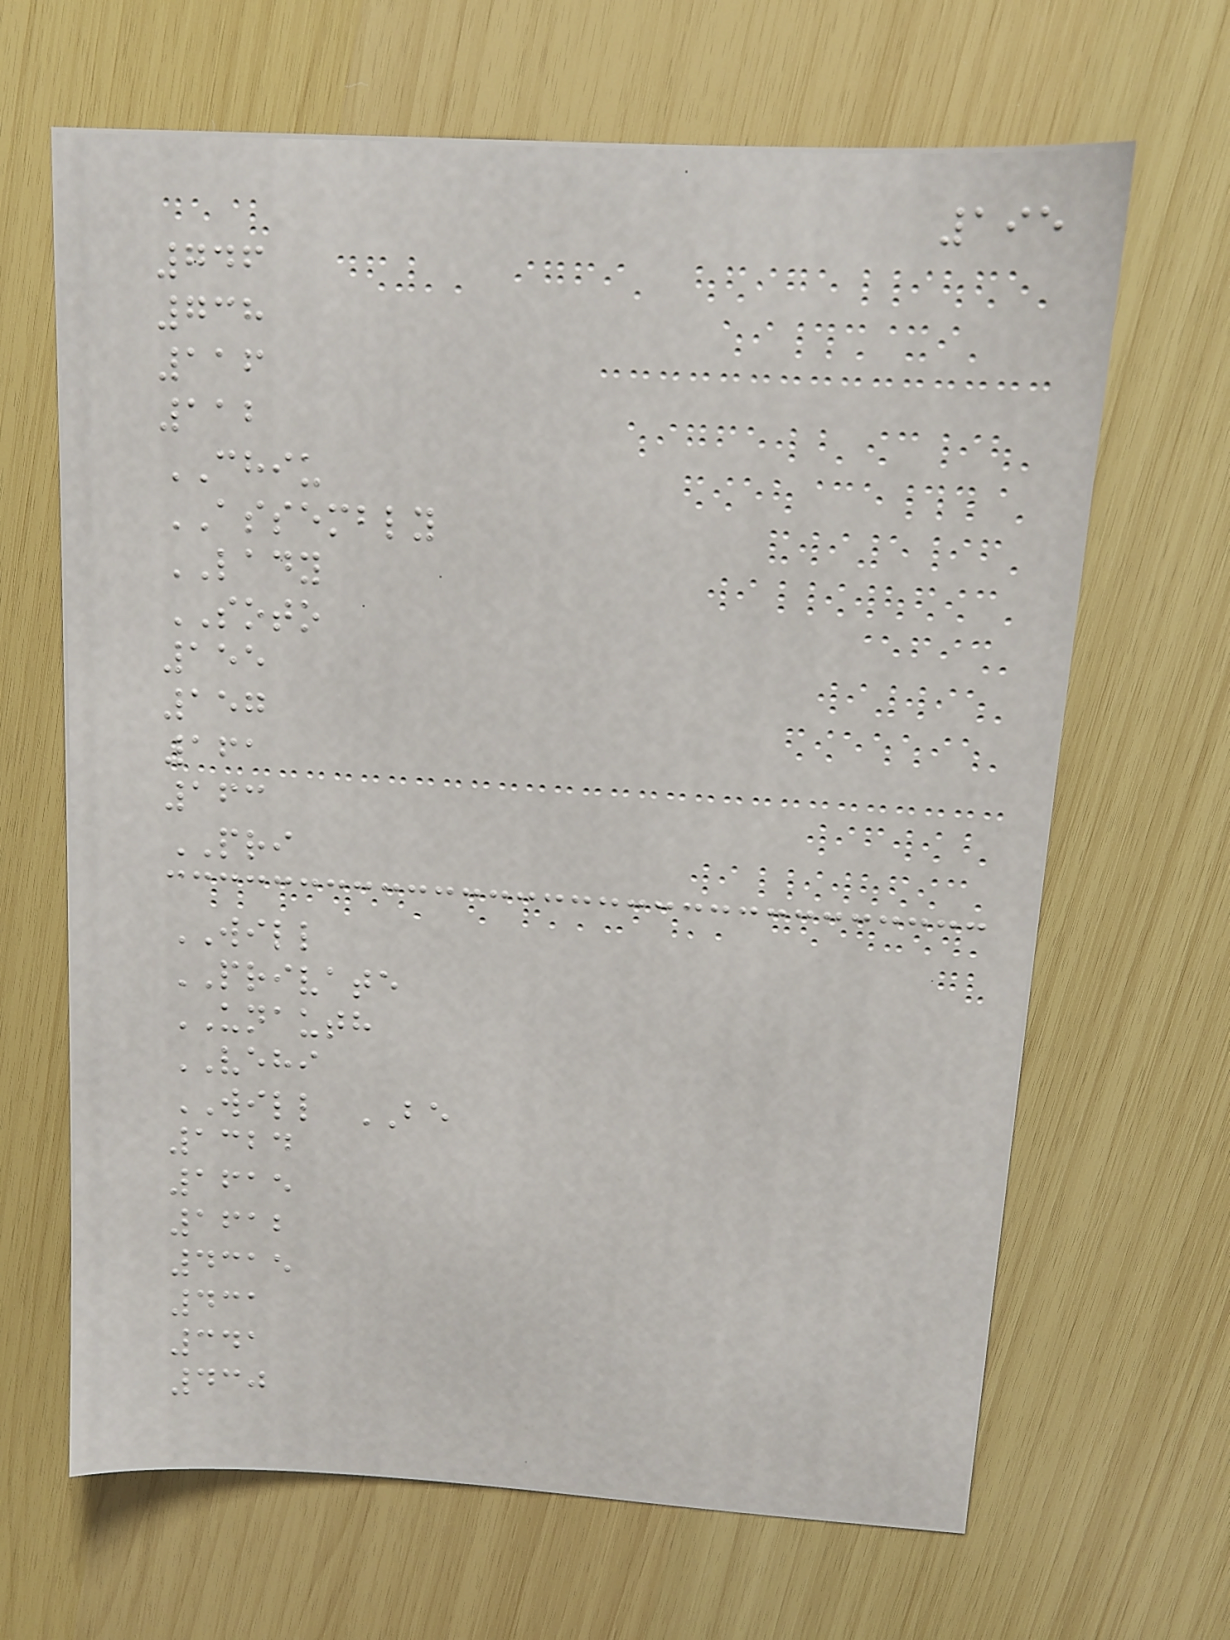195
746
738
116
112
CHIU
ASSEMBLY
LADY
SOTO
155
157
161
163
PRI
WILL
PRIVATE
UNAUTH
VEHI
WILL BE
1324
1615
1612
4315
431
341
430
